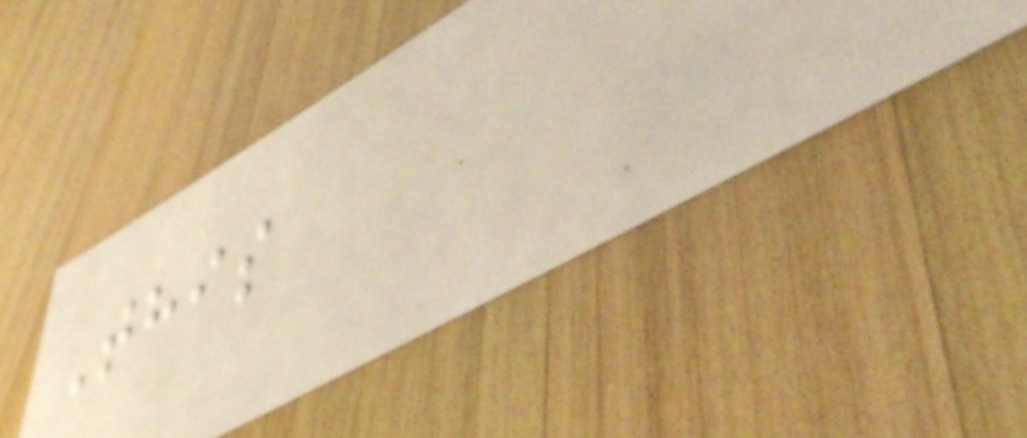This
